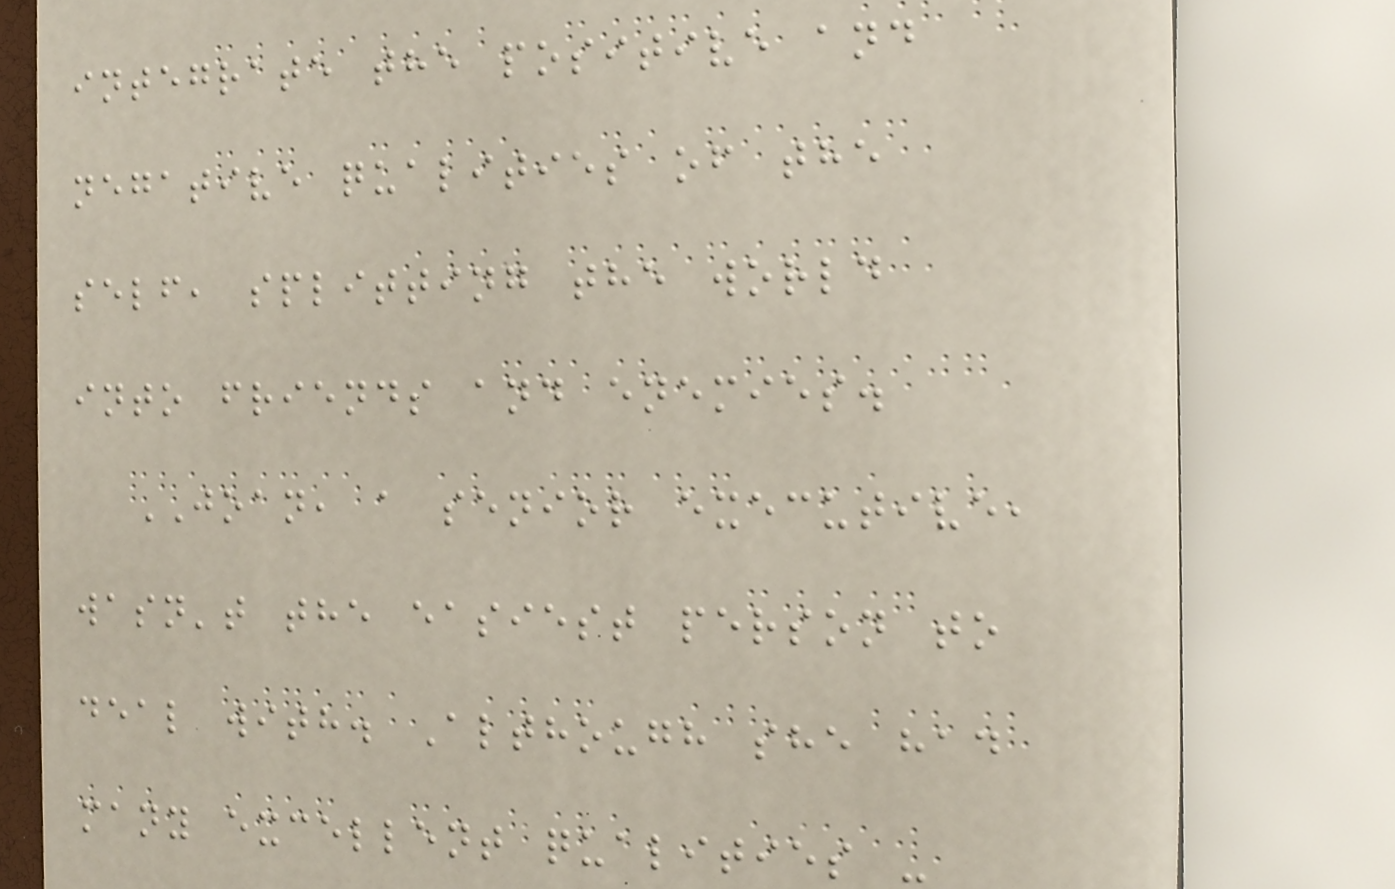integrate the positive and
negative qualities of the
self, splitting the world
into friends and enemies.
JOAN, a senior executive,
wasn't the easiest person to
deal with. Although she had
many excellent qualities -
